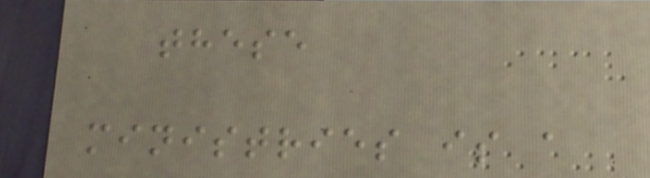these
ministries is a
